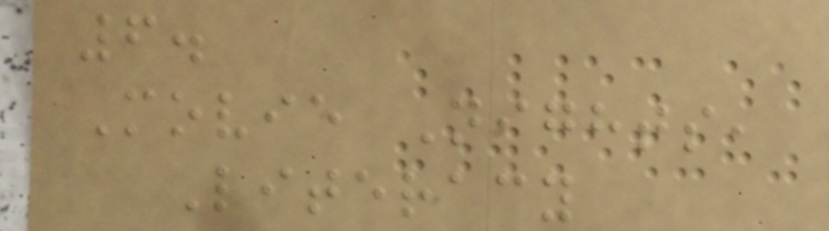6.
Movie Nights,
Literacy
